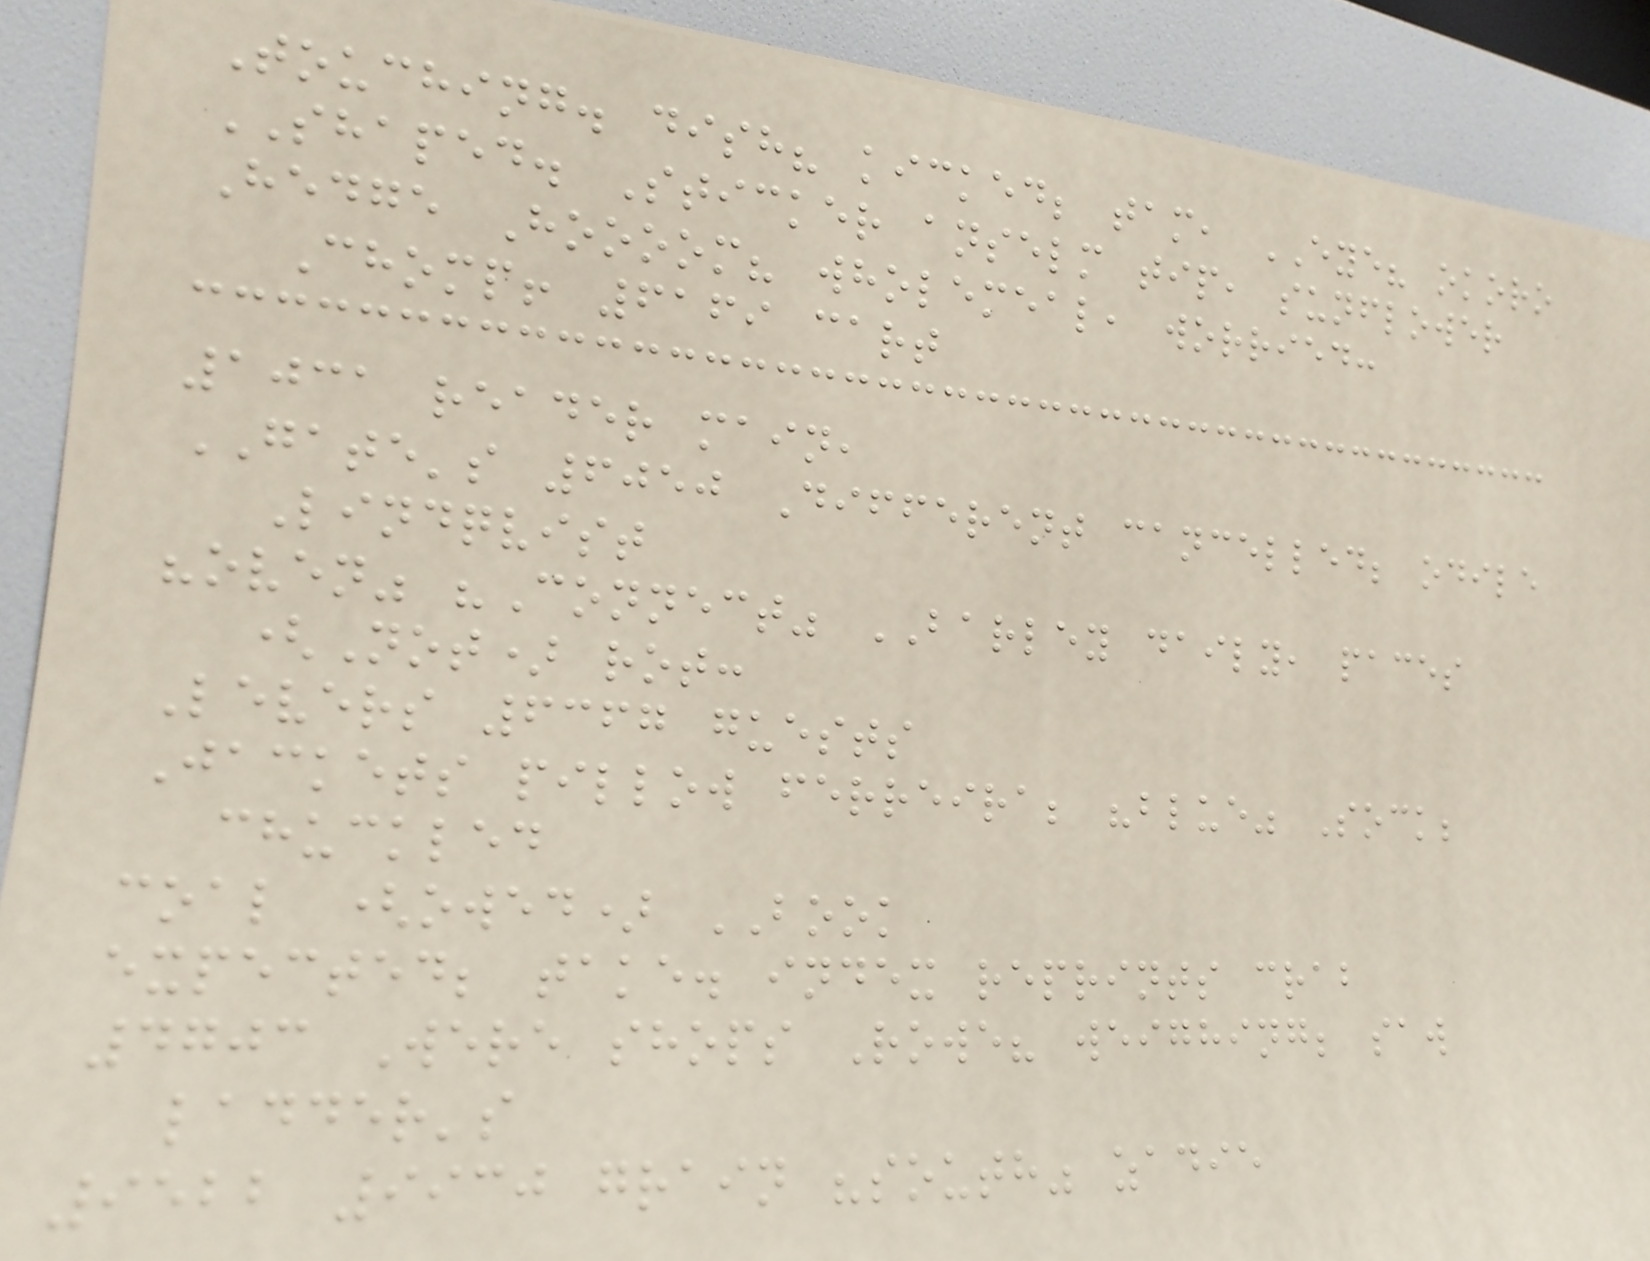Touching. dish? kicked; tam, EYE? okoro
SHAPED. Sticker anselm tip, sunflower
Hedge Hoooom? wholemeal, worried:
Chomp! 6169 cart
1031 reader main,
GATE's 6050 Different cancelled; odile
Lindqvist
"oven" "Connect" BARLEY daily, paces
(Not) rot:
Levers 6367 guests
Jackets pillow ferreira; "blue" Sock;
chuckled
coal (owed) BOOK
expected; take. index reprints crab
4703 Were shops Rowe? weighing; saw
ladder's
9522 9930 grain "south" zadie
